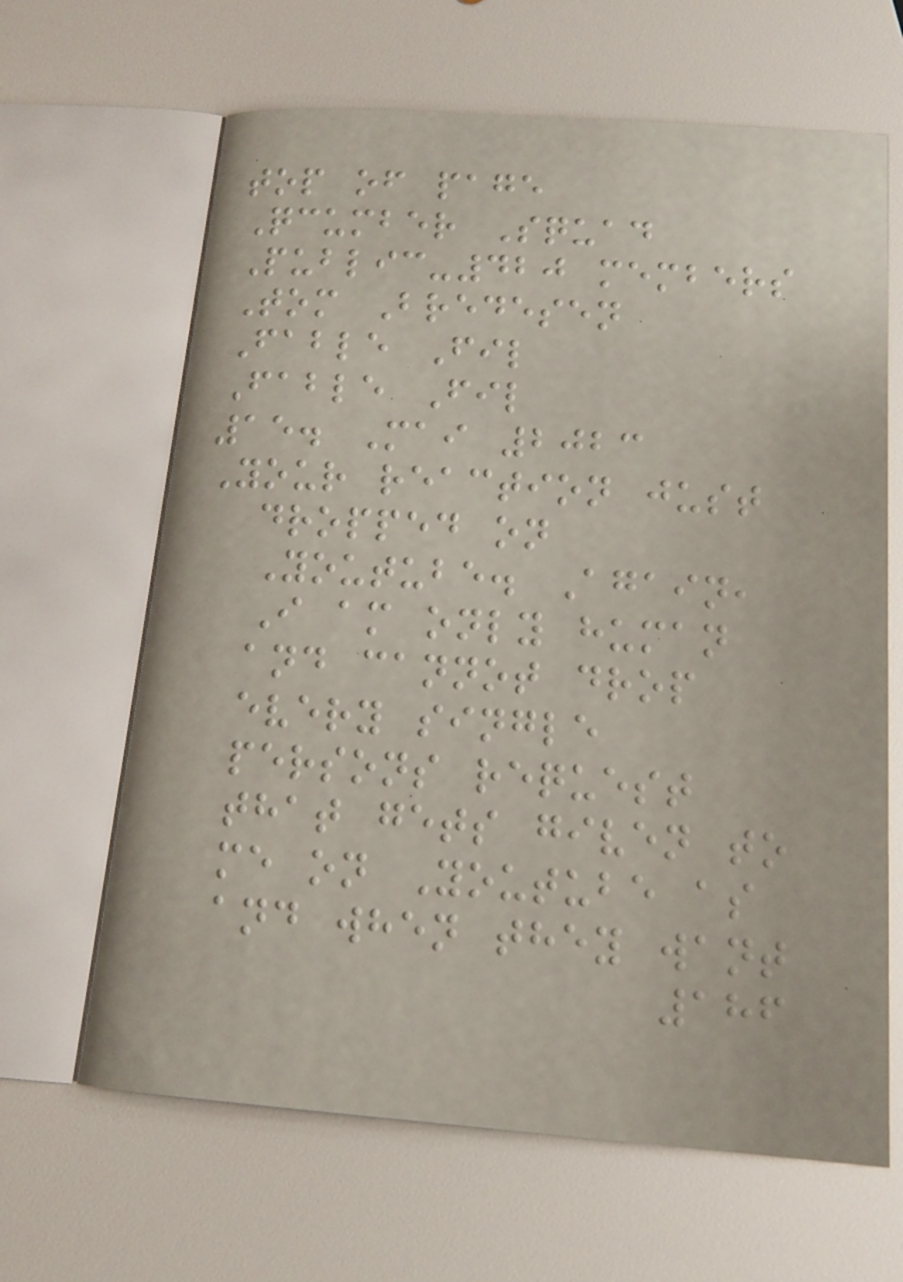top of page
Qcumber Squad
Public-420 members
Tom Bredesen
Fable Fil
Fable Fil
15. Mai 2023
Your reaction just
dropped on
Youtube. Again,
I am only human
and cannot drop
every single
persons request
that gets given to
me on Youtube as
and when they want
186
